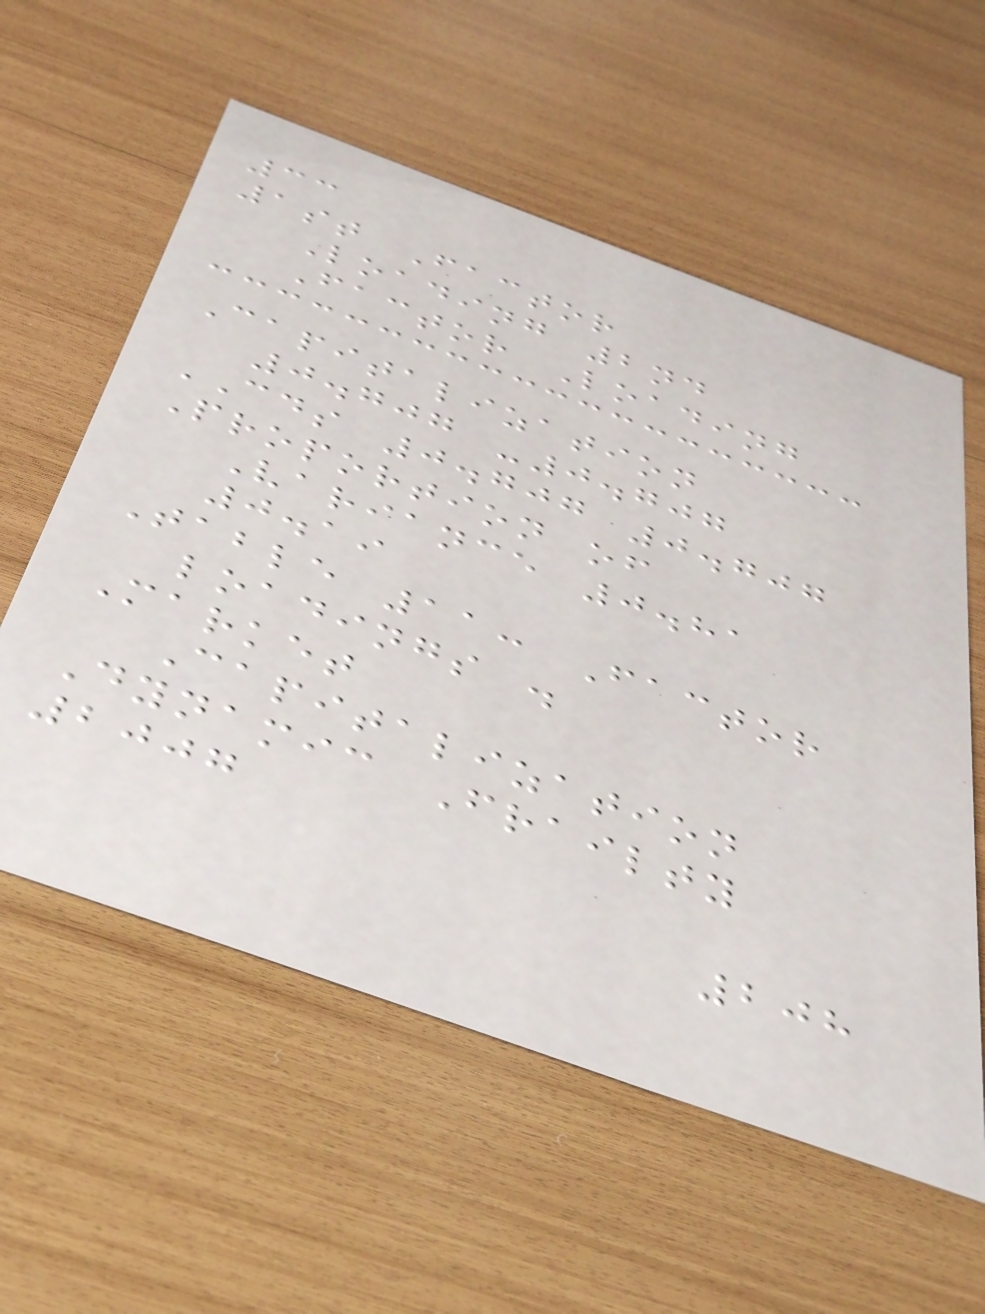33
1st Factor
Loading 2nd
Factor Loading
Capitalization
0.707 -0.707
CDS 0.707 0.707
Proportion of
Variance 0.81
0.19
Table 11: Factor
loadings .
Market
Capitalization
Dynamic Frailty
2007
208
